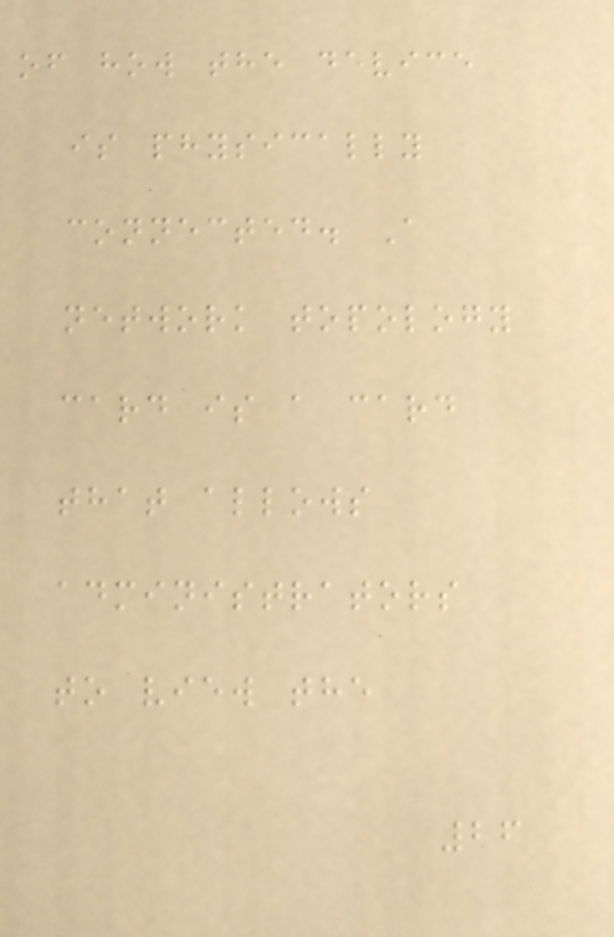of how the device
is physically
connected. A
network topology
card is a card
that allows
administrators
to view the
26
